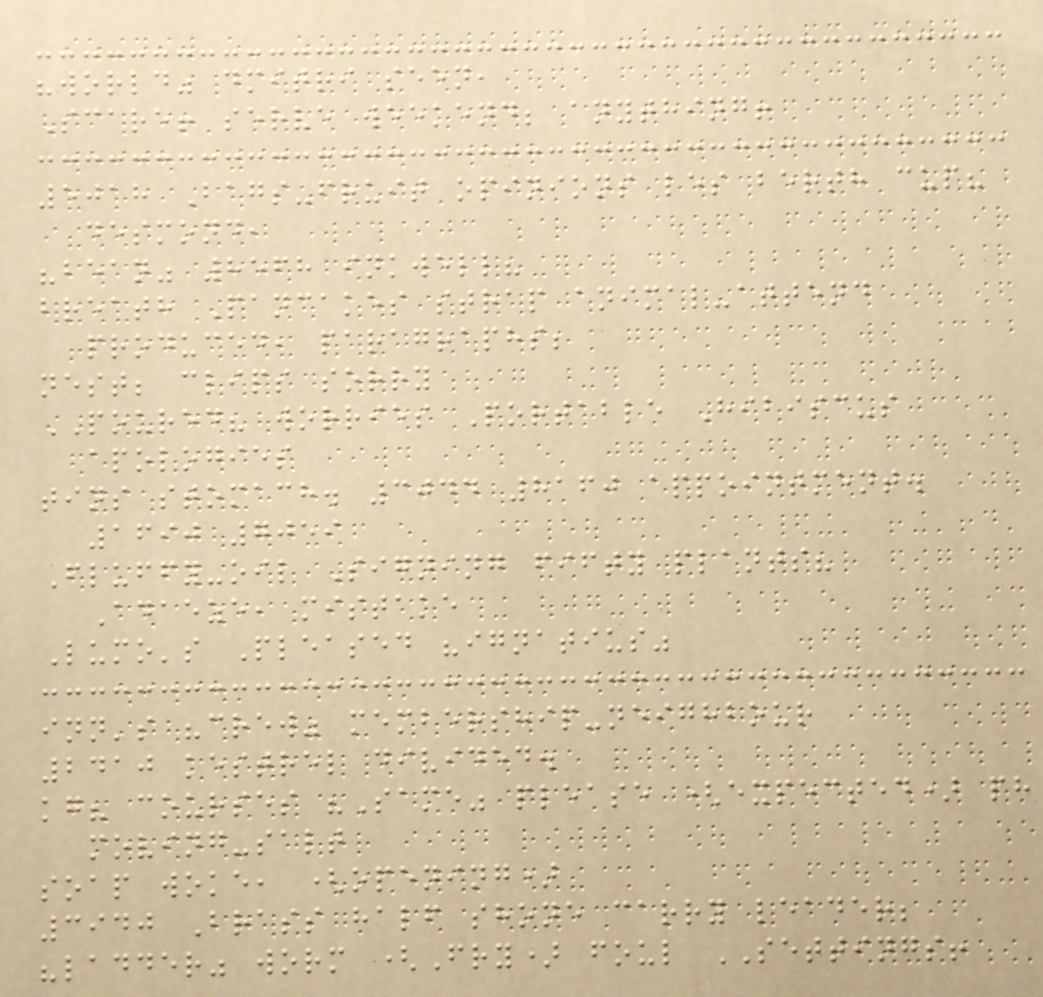"world" dmitri seen,
Scare! serve weekend; anything!
5018 Bags-fruit opinions les berth cup?
desmond,
"bean" 8568 inkwell?
breath Pancakes strap animal-attend
produced, paragraphs;
nest; clips sorry
POURED? worries Portable Hibiscus
apologies
tins stomach. 3044 8160 appointment.
1690 7059
Fluffy-oil Signing fifty plants?
Adaeze, mistake
Lumo's Pleased "ignatius"
inn's "crew" membership-neighbour
2410 kestrel divided.
kg? courses "Same" please (expected) ph
moving-salt
soap woke, (opening)
3940 Brass half shone carry leader;
"ladder" worm (Fry) foul SETTINGS!
